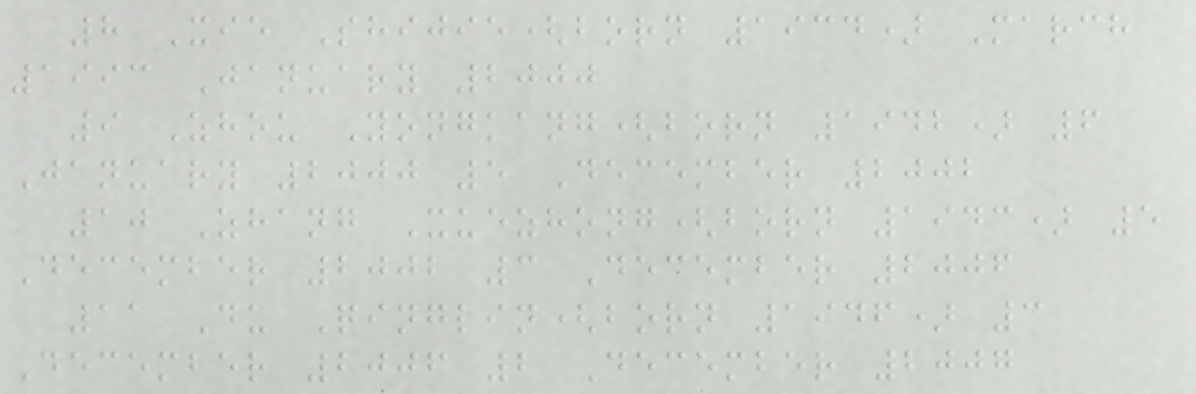8 Xie Shijie(born 1934) March
1993 January 2000
9 Zhou Yongkang(born 1942) 6
January 2000 5 December 2002
10 Zhang Xuezhong(born 1943) 5
December 2002 3 December 2006
11 Du Qinglin(born 1946) 3
December 2006 2 December 2007
